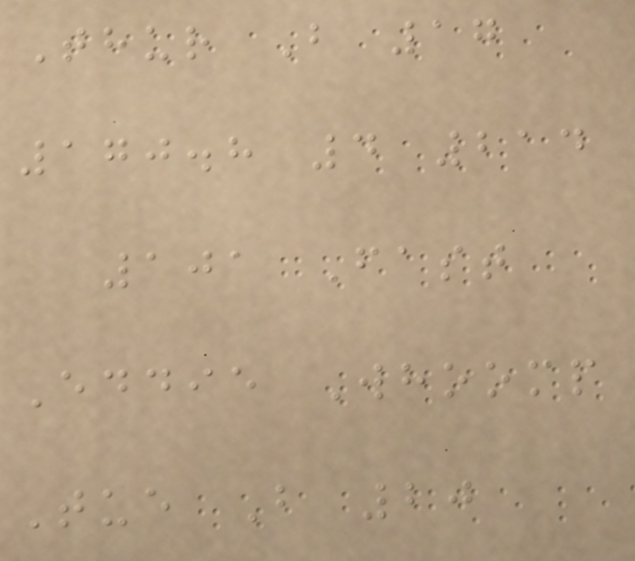Thur B 17
170.8 4 214
101 Fast
Eddie Whoomp
Tue B 20
